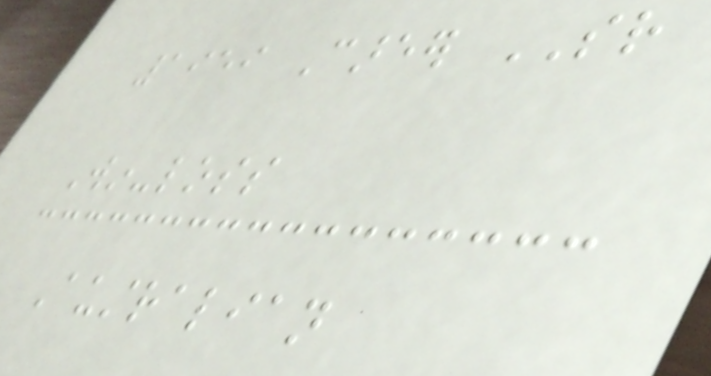1959 Career SR
Win-loss
Australian
